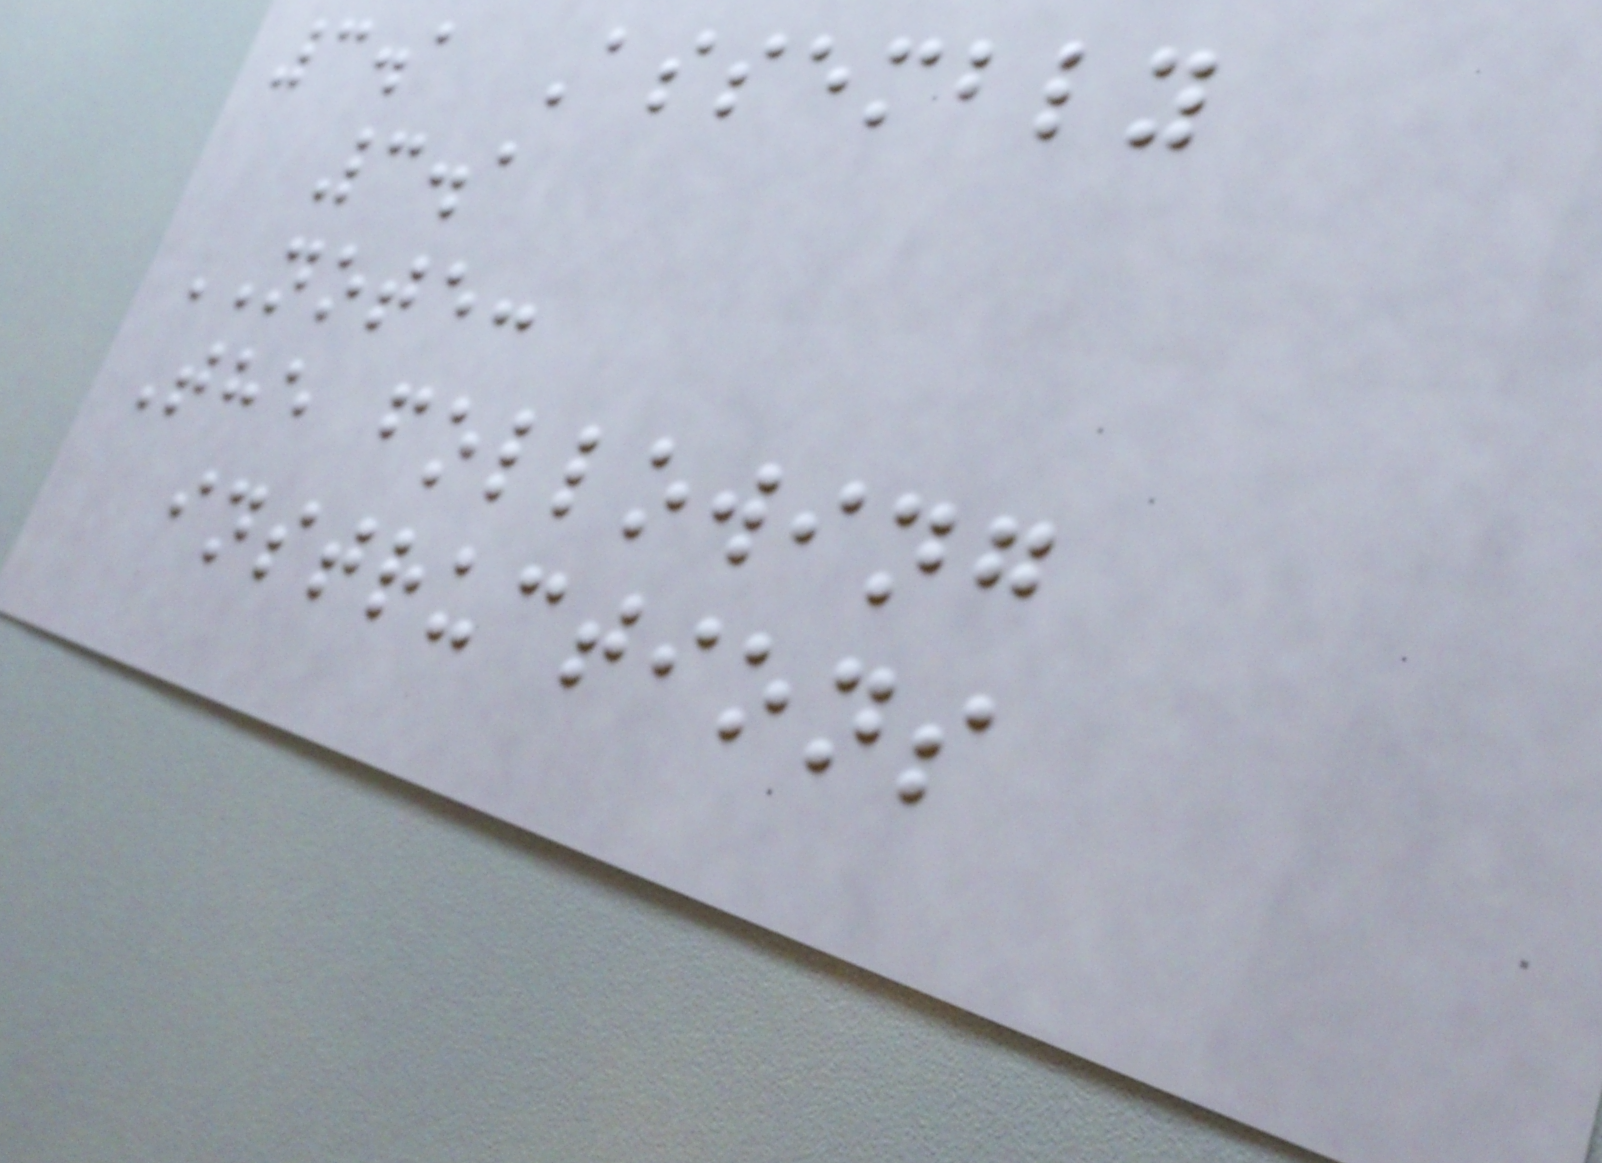3.1 Assembly
3.1
NOTE:
The following
instructions
